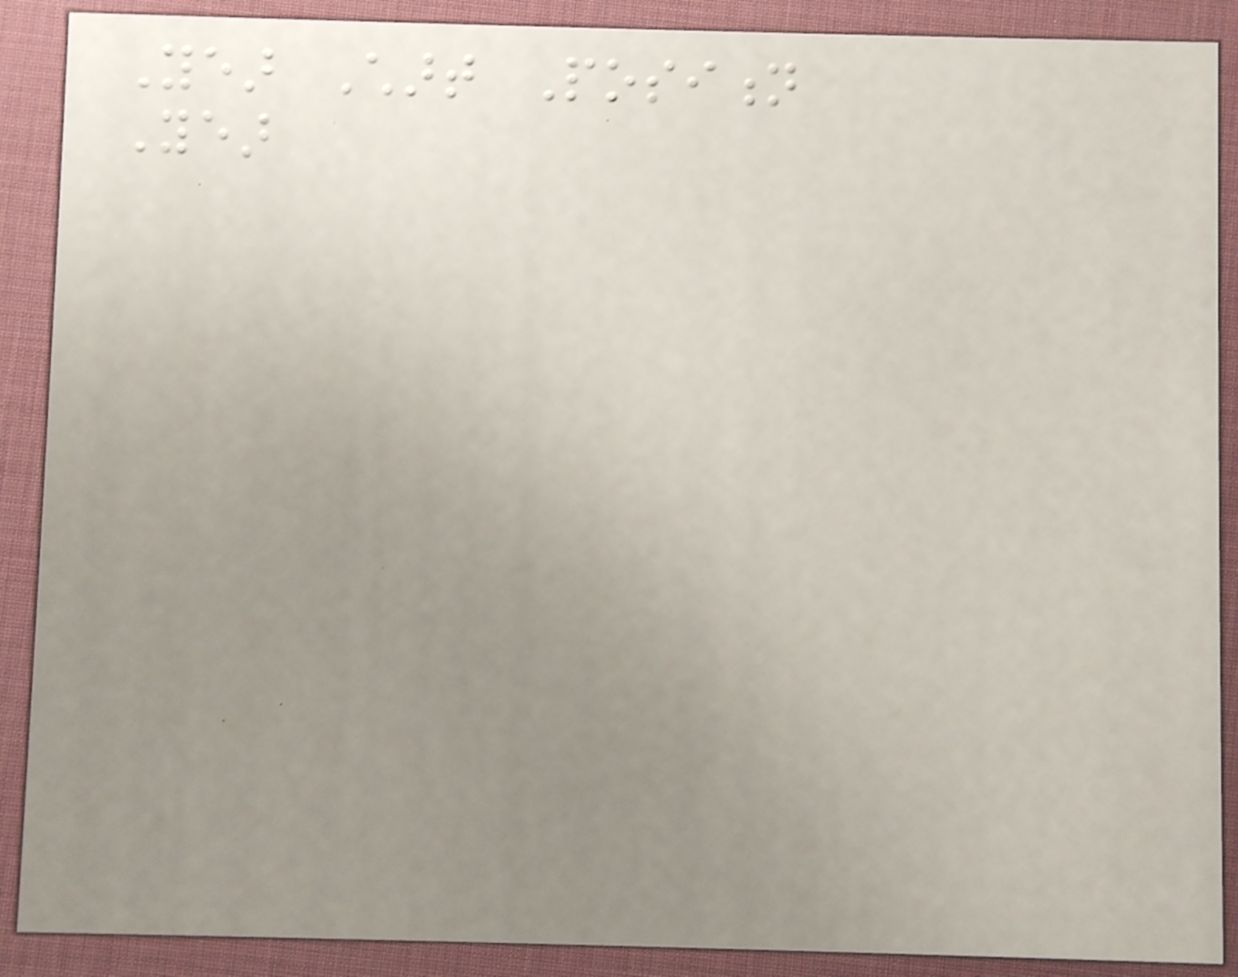Year Chart Position
Year
